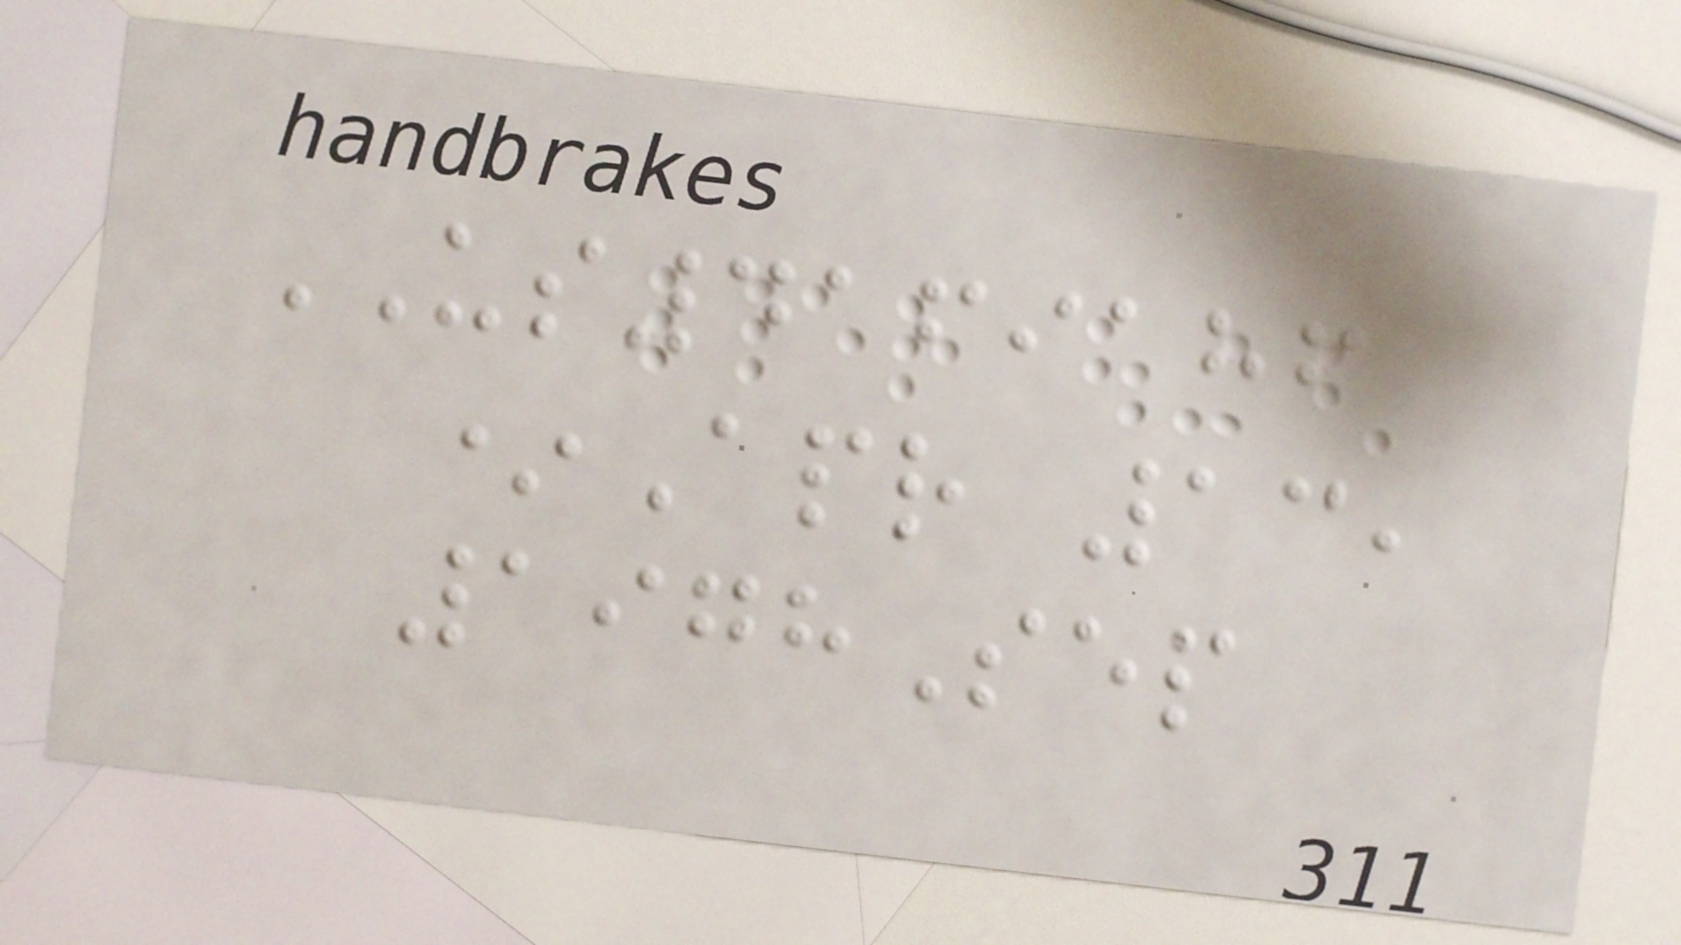US4169186
*Apr 13,
1978Sep
